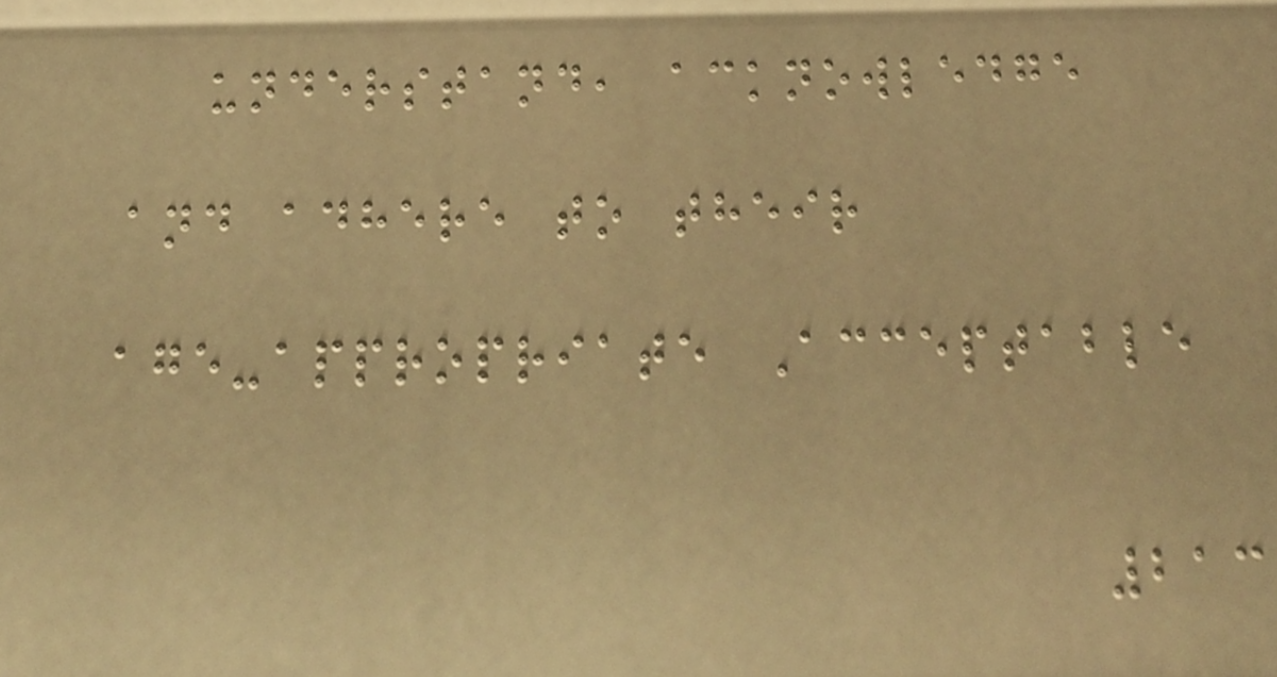understand, acknowledge
and adhere to their
age-appropriate Acceptable
213
